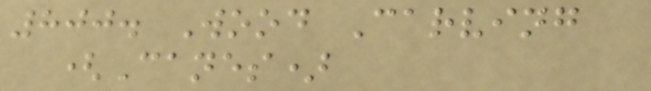800. Wood Carving
(Canes)
